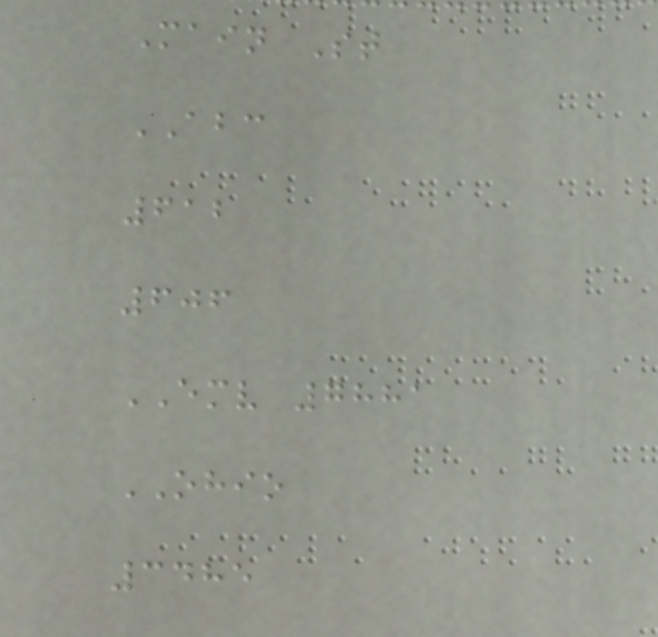Main St
ABC
612
606
EMV 7881
OHIO
3485
